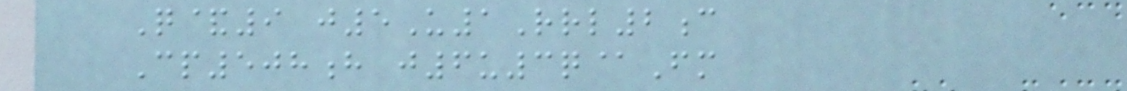Q&9 j5U1Rrl2c
Cp508h j6u3q@Fm
